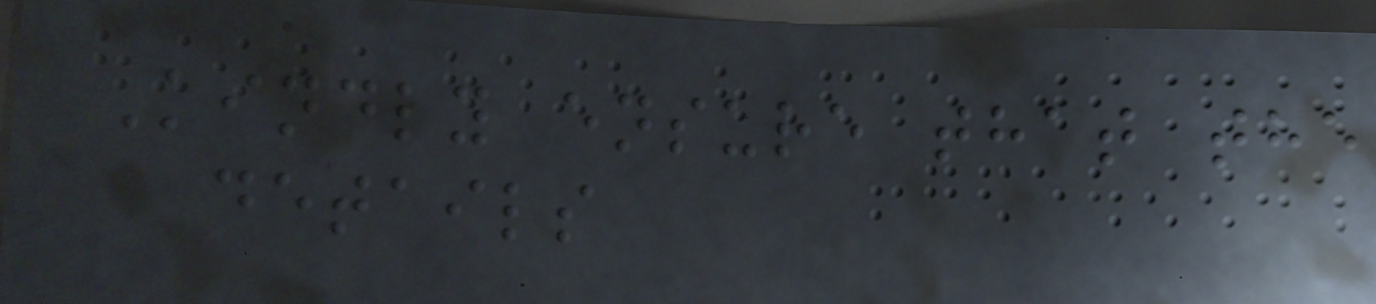Kindly ensure that the
details
